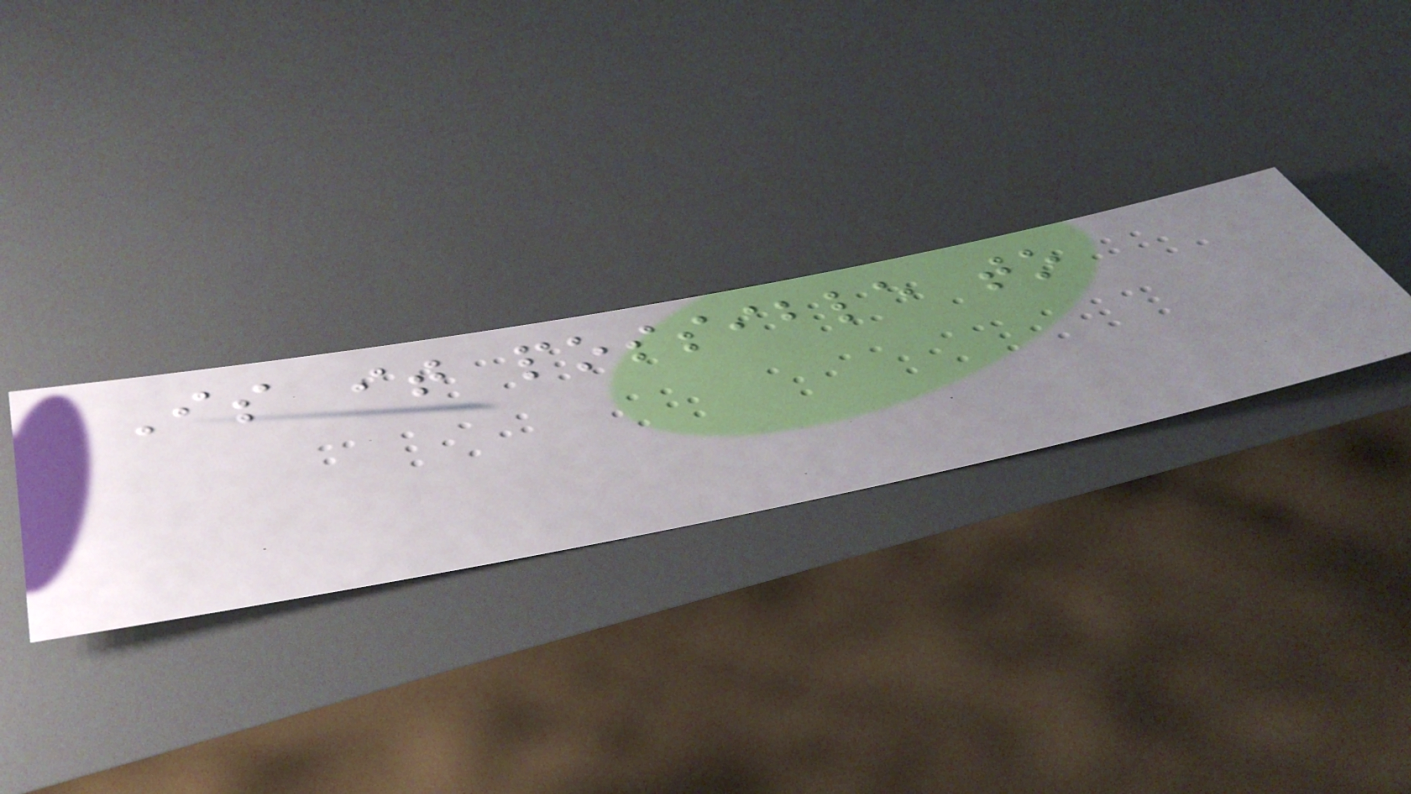Is it possible to
